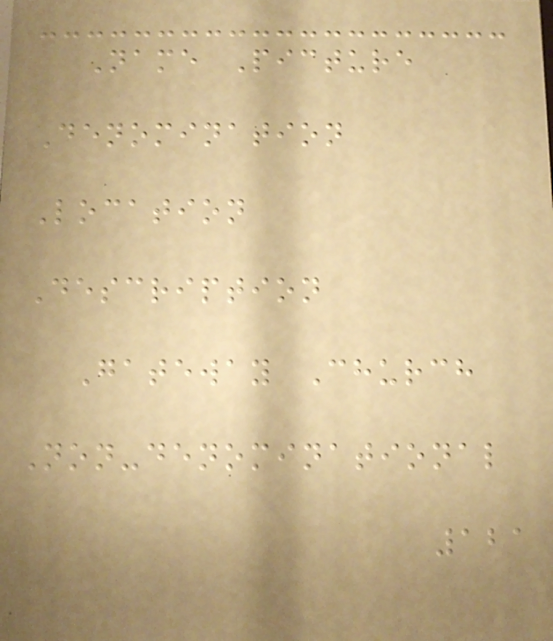Name Picture
Denomination
Location
Description
Gateway Church
Non-denominational
121
